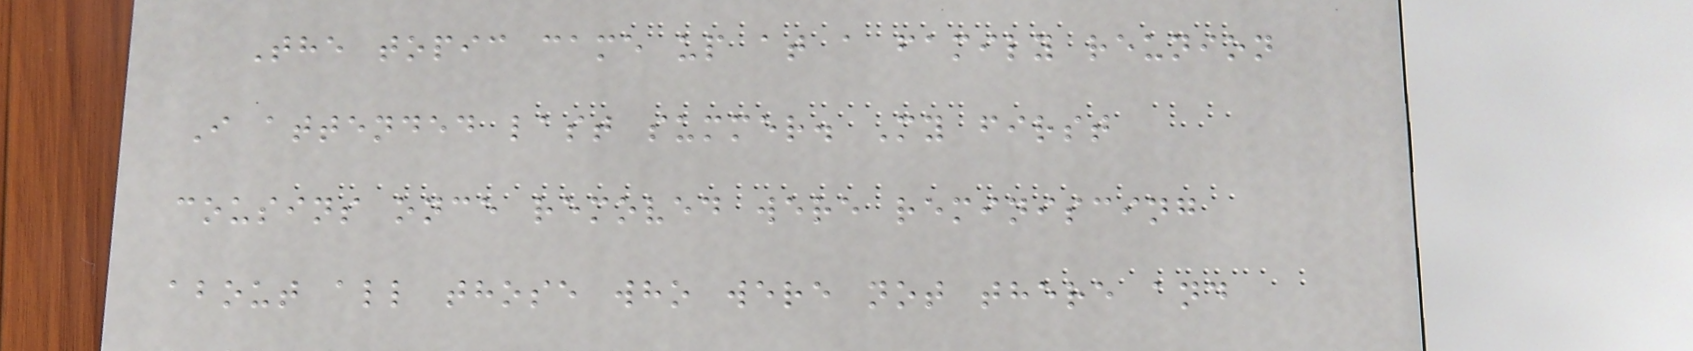The topic came up at a family reunion
I attended last summer. My first
cousins once removed were reminiscing
about all those who were not there and
